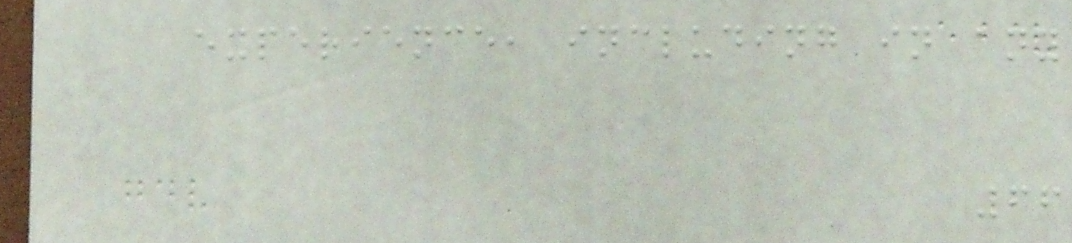experience, including in any
66
